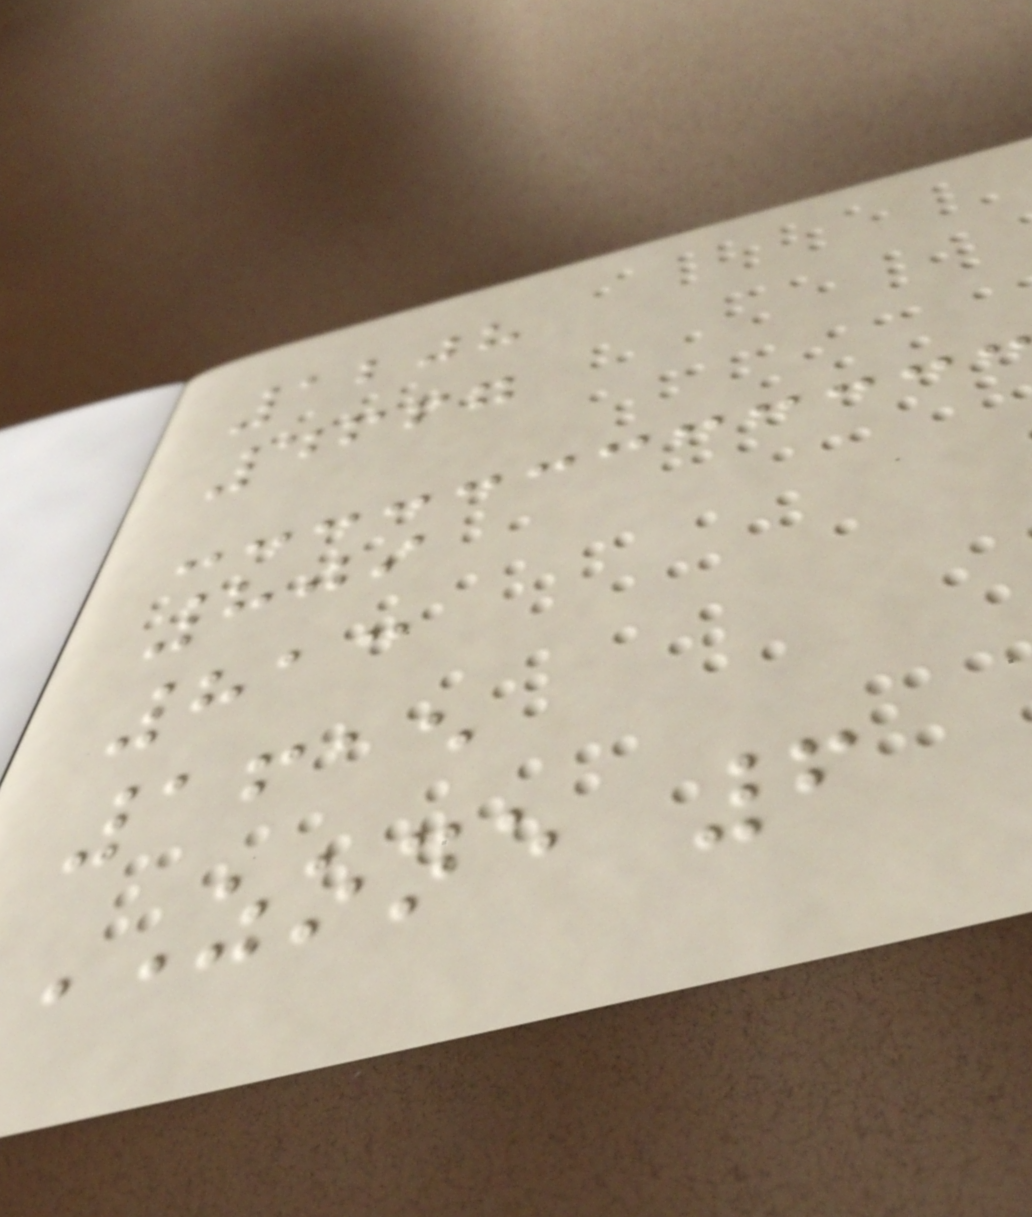1208
4667
809
813
1615
ZONE 6
